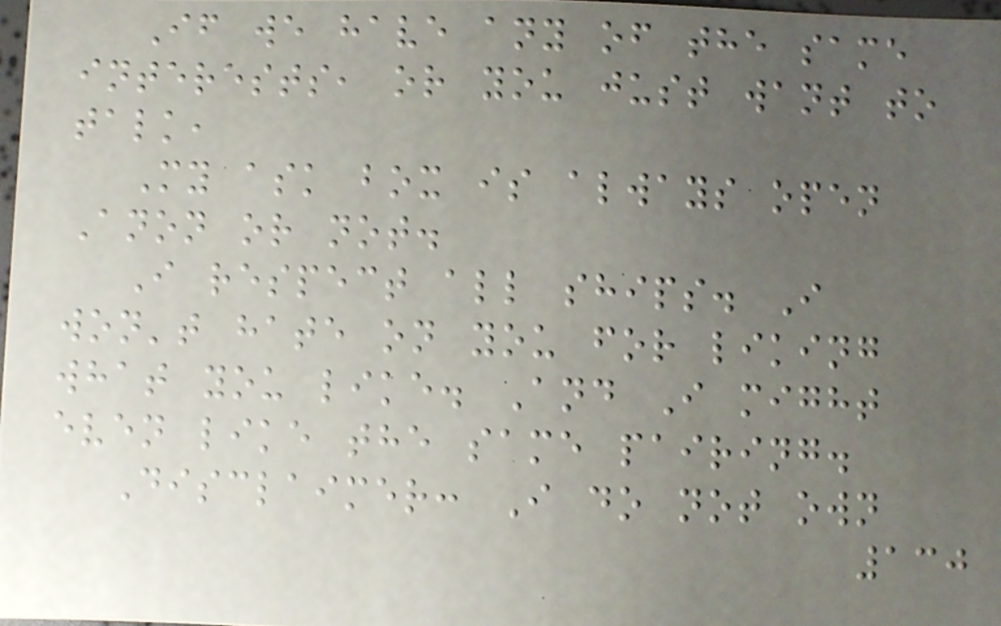If we have any of the same
interests, or you just want to
talk,
My ask box is always open
Anon or not.
I respect all ships. I
won't hate on you for liking
what you like. And I might
even like the same pairing.
Disclaimer: I do not own
130
